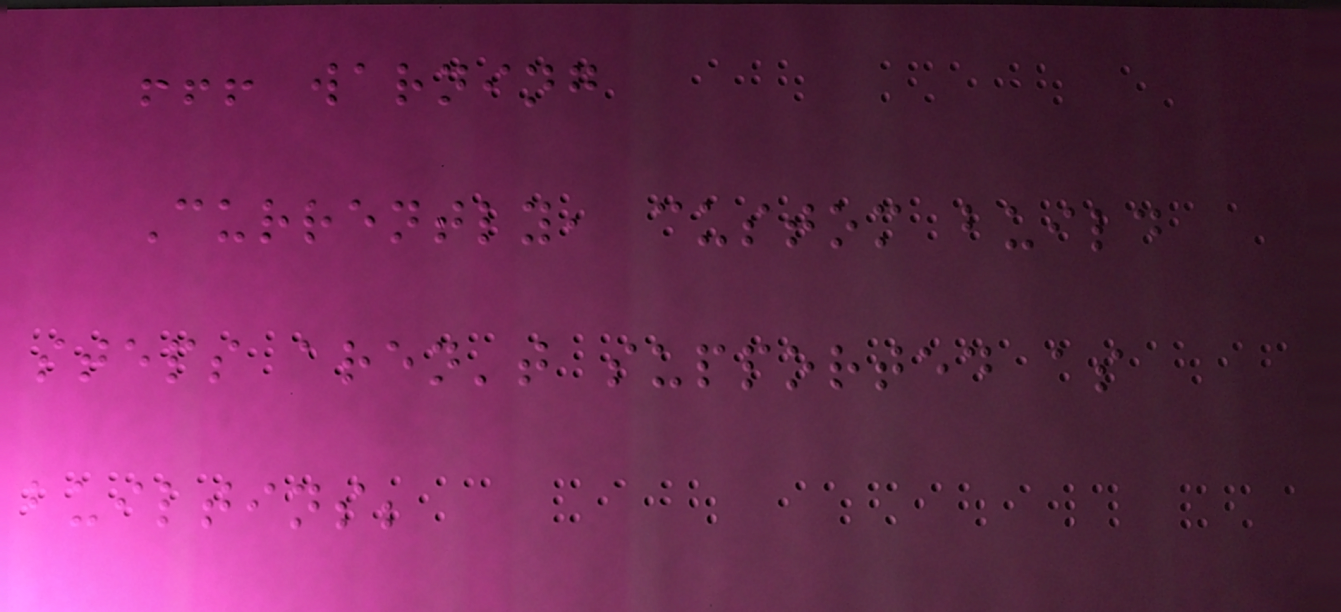!!! warning
Currently, custom build
steps aren't supported as
builtins;
